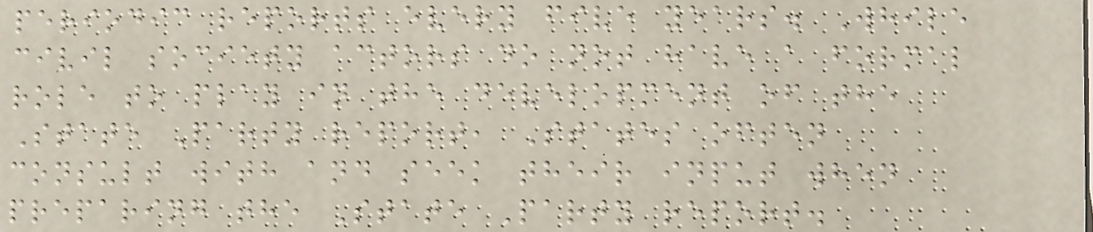periodic reports every five years. While
civil society actors do not have a formal
role to play in the development of the
State Party report, States often
consult with and seek their input when
preparing the State Party report.
